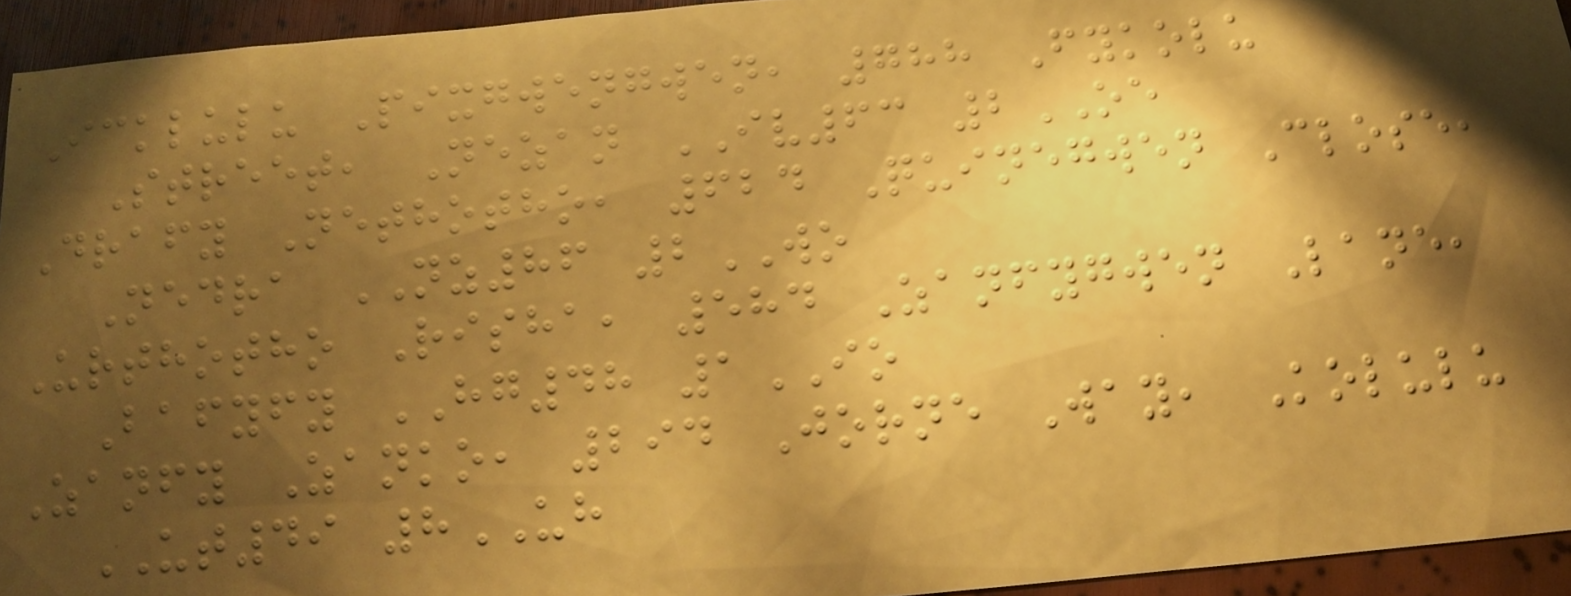Icklulu Pixgwengwen, 788 Fykolu
Street, Nezan IV63 2OE
Drafy Nethotho, 624 Quinegwen Close,
Nedra NZ86 2WO
Urthotho Risha, 584 Zanfygwen Lane,
Bafyfy HG48 1IO
Zanfy Zanko, 294 Jorne Way, Kolulu
UT49 8UH
